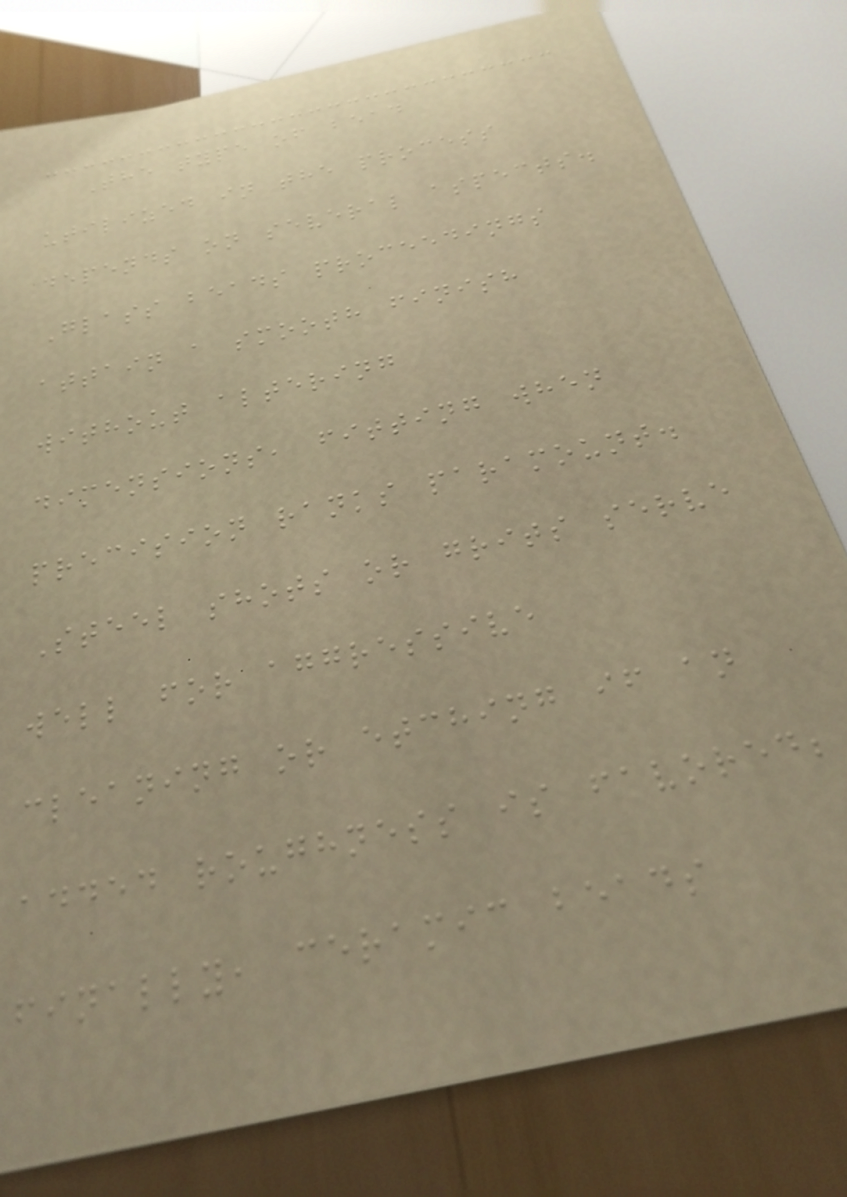The type of bead
utilized in the process
depends on several aspects.
Glass beads proceedings
attain a smooth finish
without altering
dimensions, fitting when
precision ranks paramount.
Steel shots or grits serve
well for aggressive
cleaning or etching if an
added roughness is favored;
finally, ceramic beads
